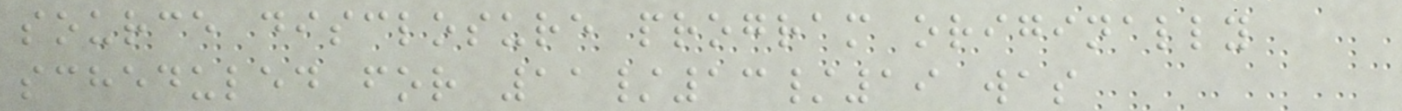source disclosure program originally
scheduled for 11/13/19 was
